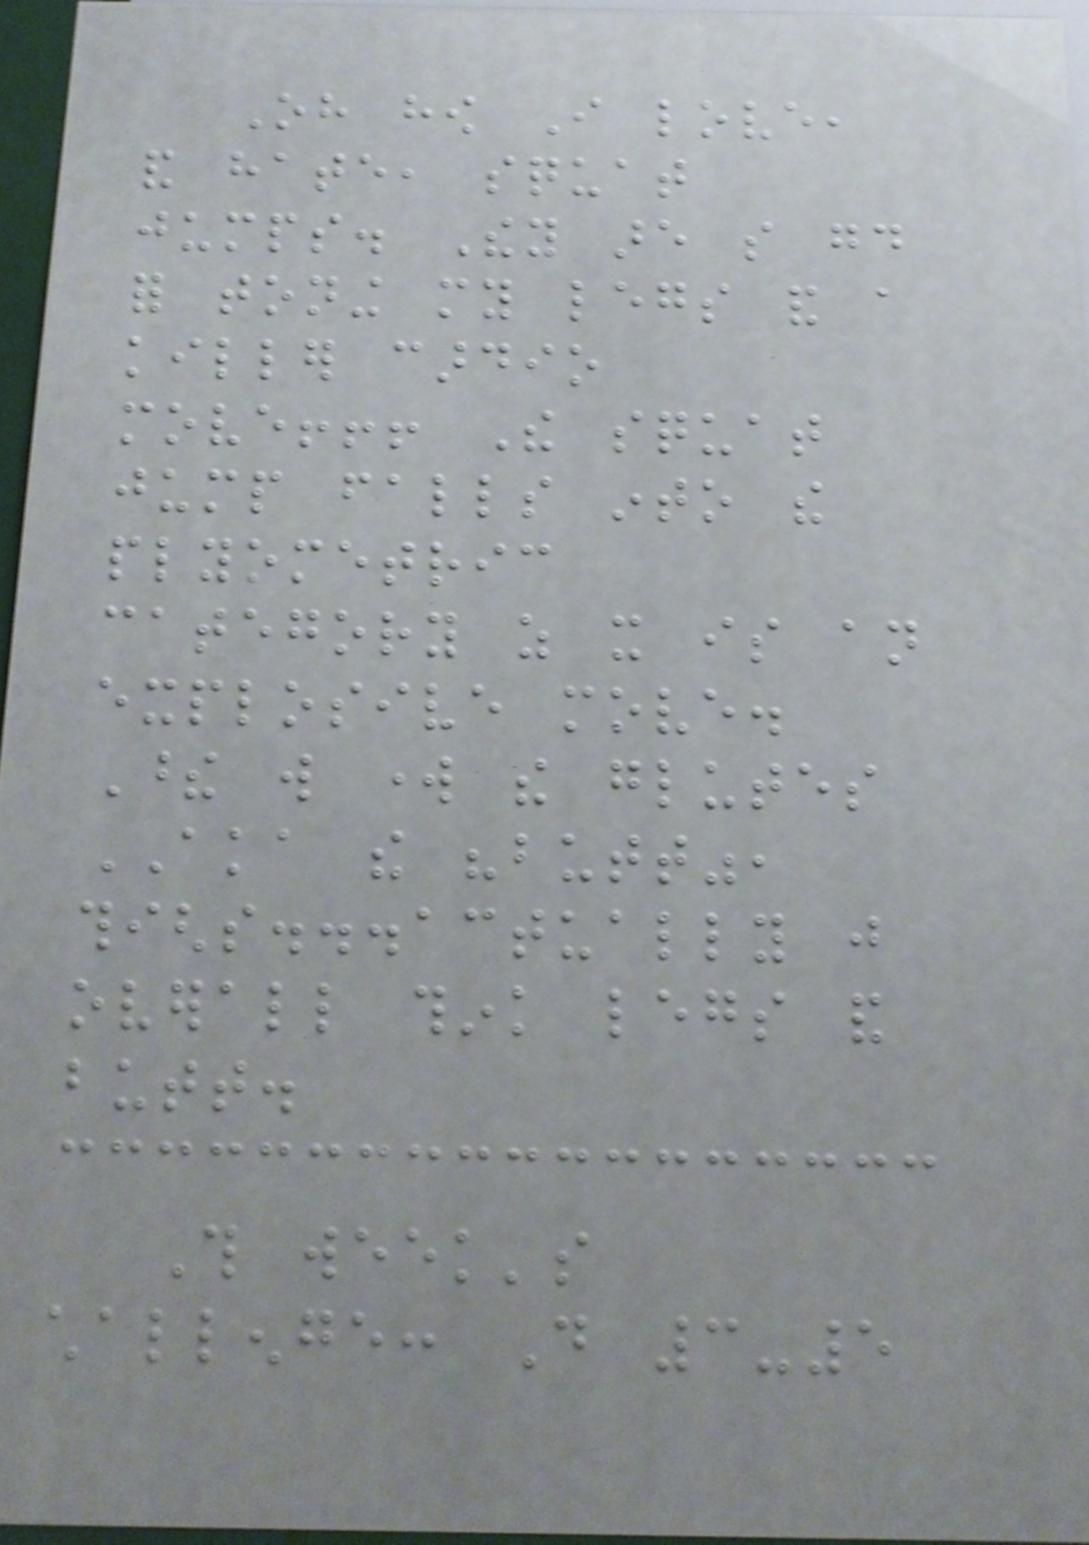Oh how I love,
and hate, squat
jumps. They are so good
for toning my legs and a
killer cardio
move!!! The squat
jump falls into the
plyometric
category as it is an
explosive move.
These will work the glutes
AKA the "butt",
thighs...actually just
overall think legs and
butt.
This week's
challenge: Do 3-5
